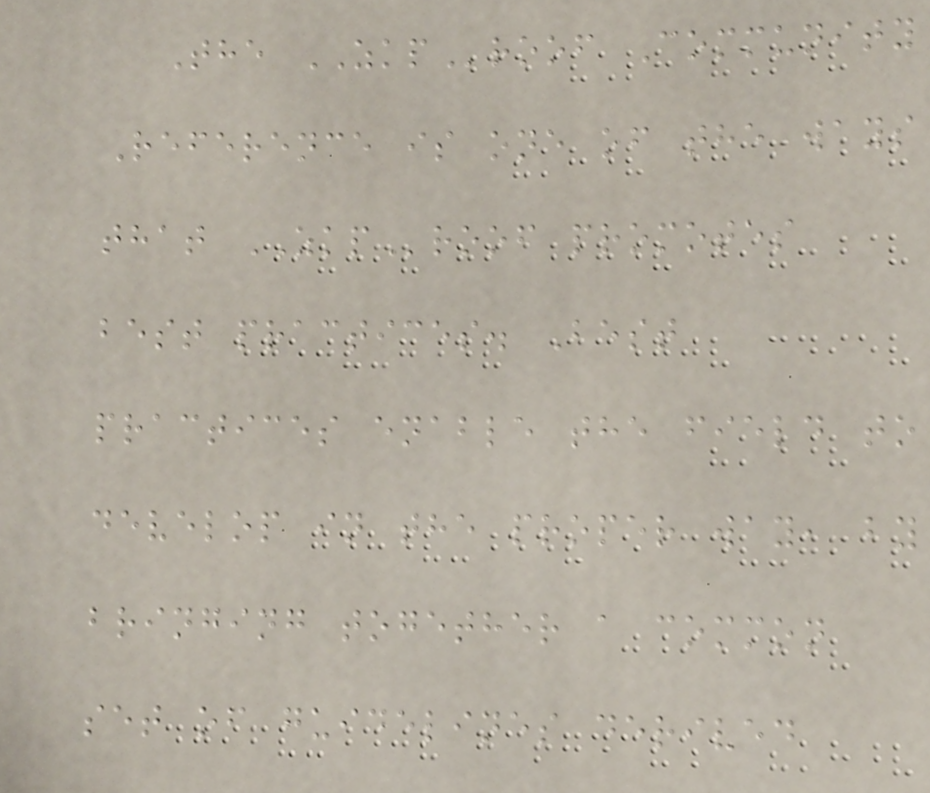The ZKProof Community
Reference is one of the ways
that ZKProof promotes
best practices. Best
practices enable the field to
develop in the proper way, by
bringing together a common
set of guidelines derived
